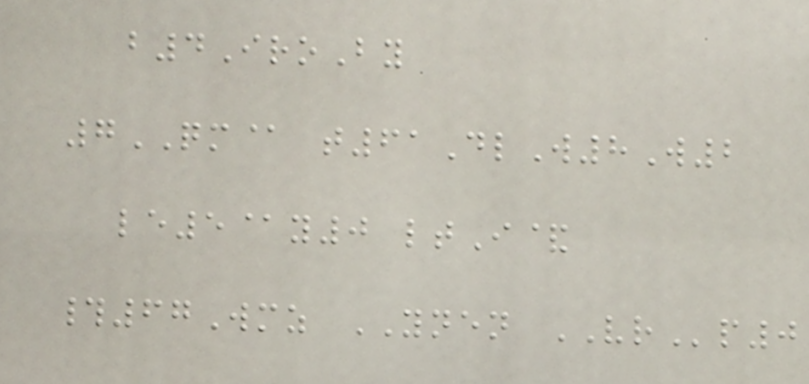b4IroBy
7QM@ t61DlW8W2
le5@y0 ltI&
#67Wmz YNEN VRp0
